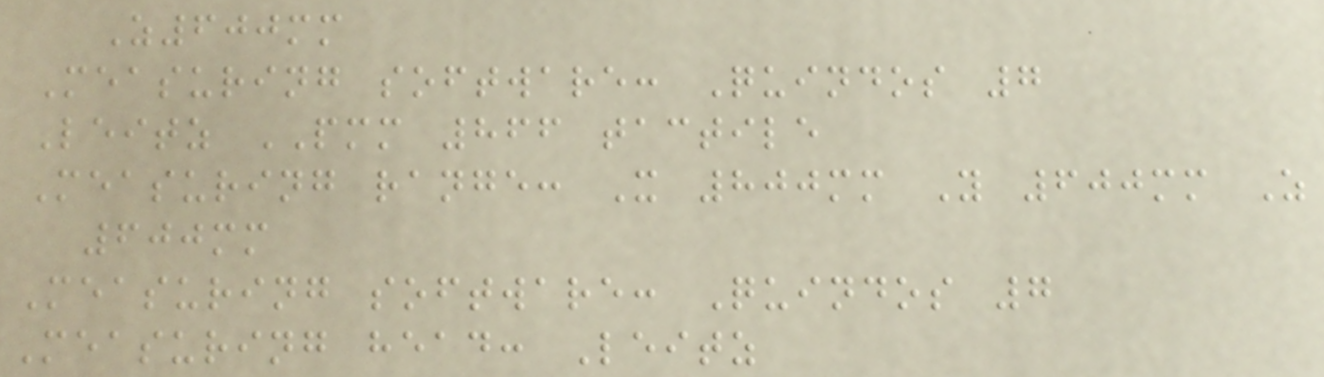Z600mm
Measuring software: Quindos 7
Leitz PMM 866 tactile
Measuring range: X 800mm Y 600mm Z
600mm
Measuring software: Quindos 7
Measuring head: Leitz
